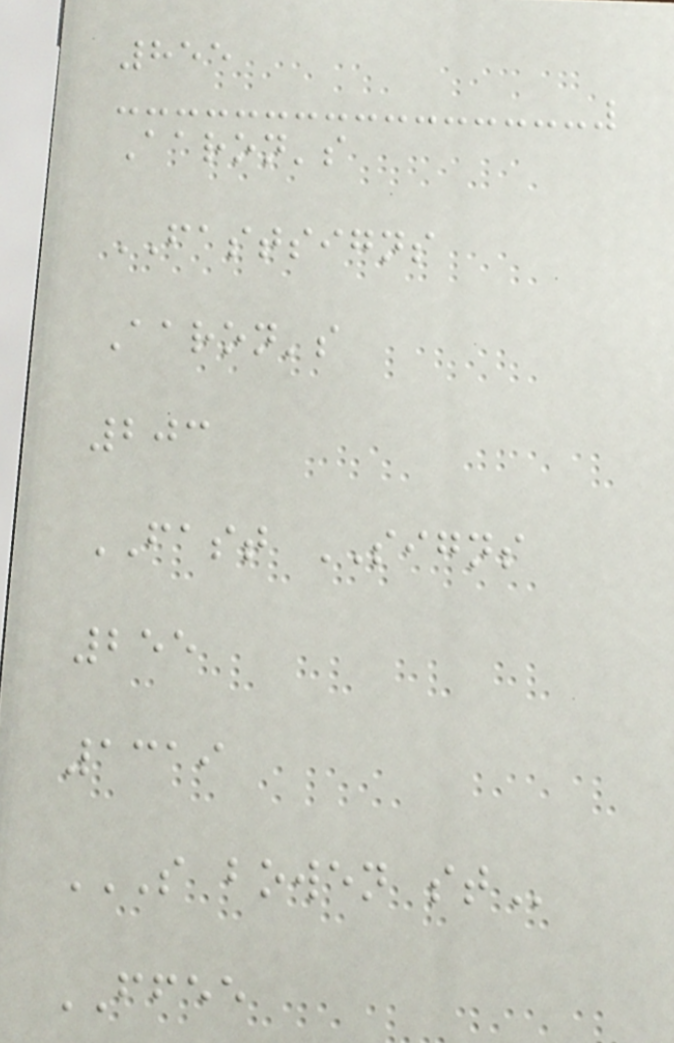855
Aaron's
FASTSIGNS
Aaron's
203
FAST SIGNS
255
1319
S BOWEN ST
FFEE
